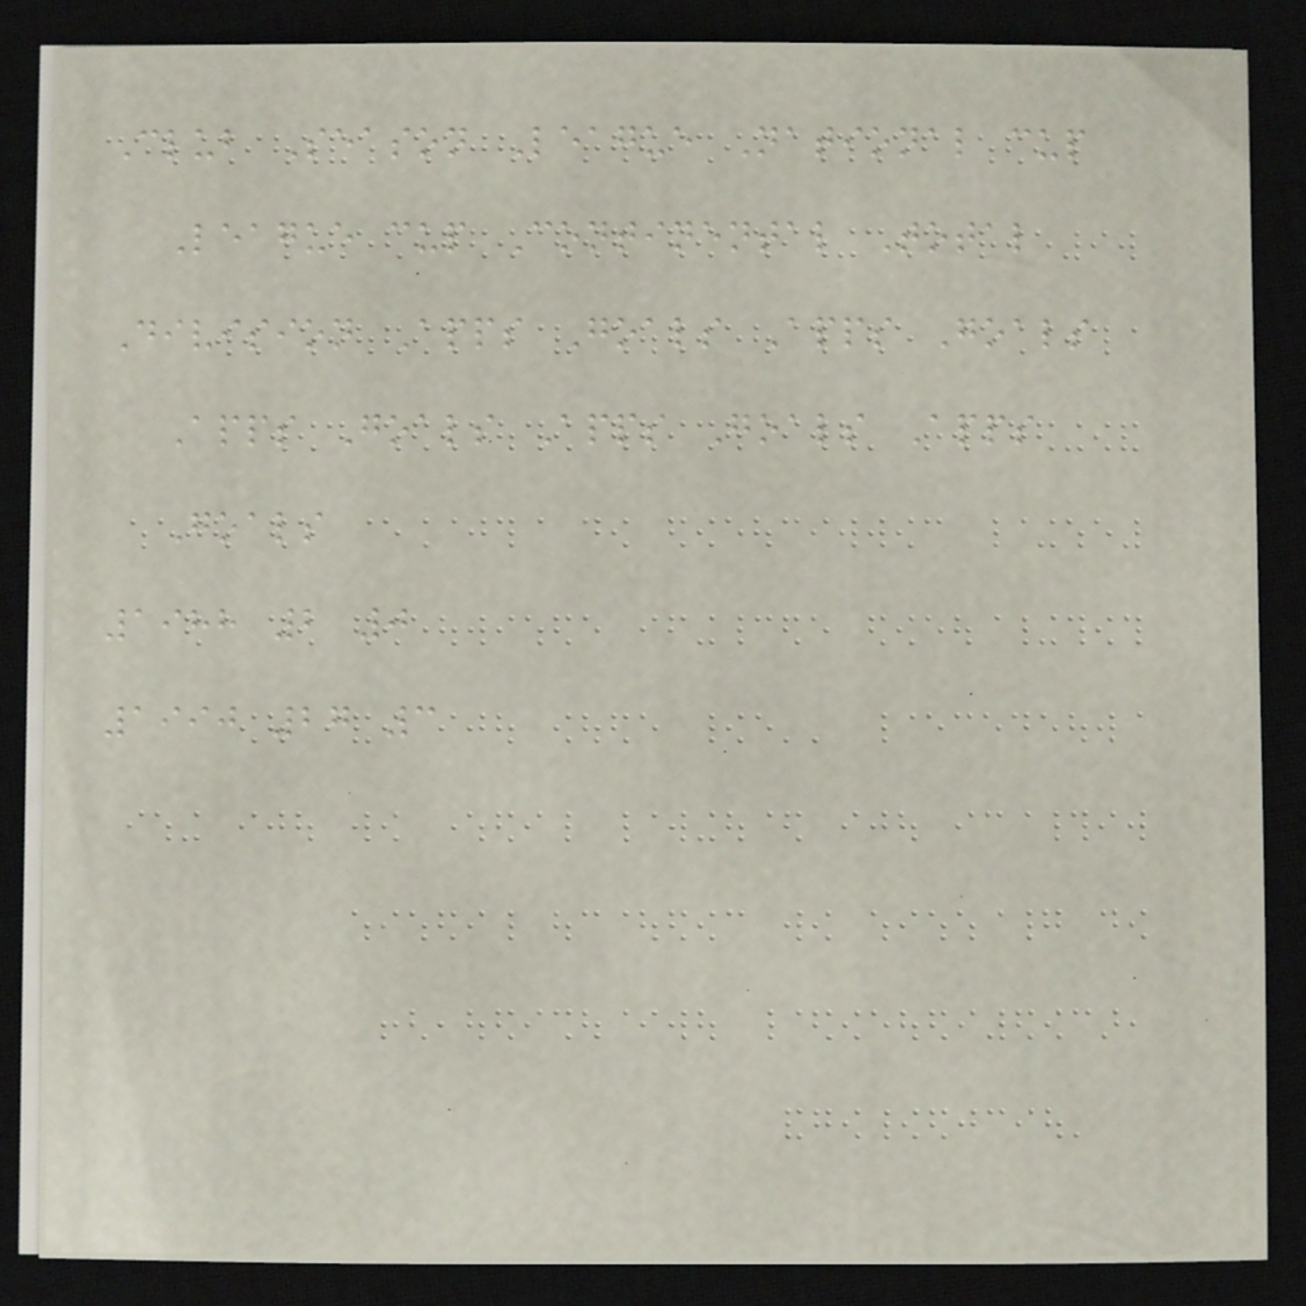Club Season League National cup
League cup Continental Total
Division Apps Goals Apps Goals
Apps Goals Apps Goals Apps
Goals
1988 2 0
1990 27 3
